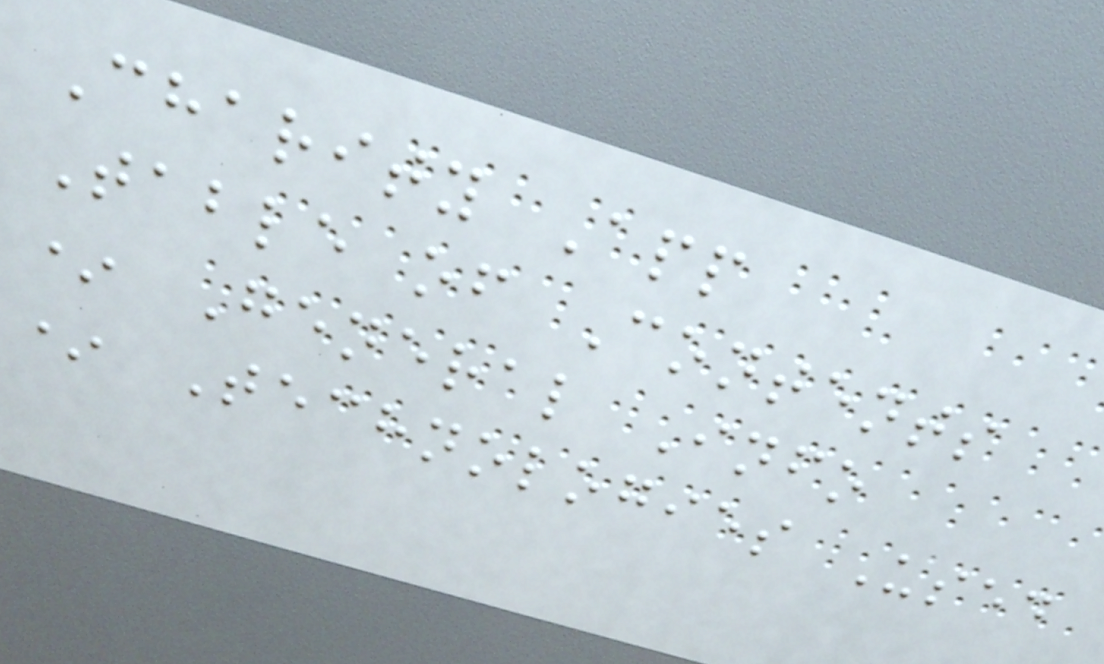Charity App
Table of Contents
* General Info
* Technologies Used
